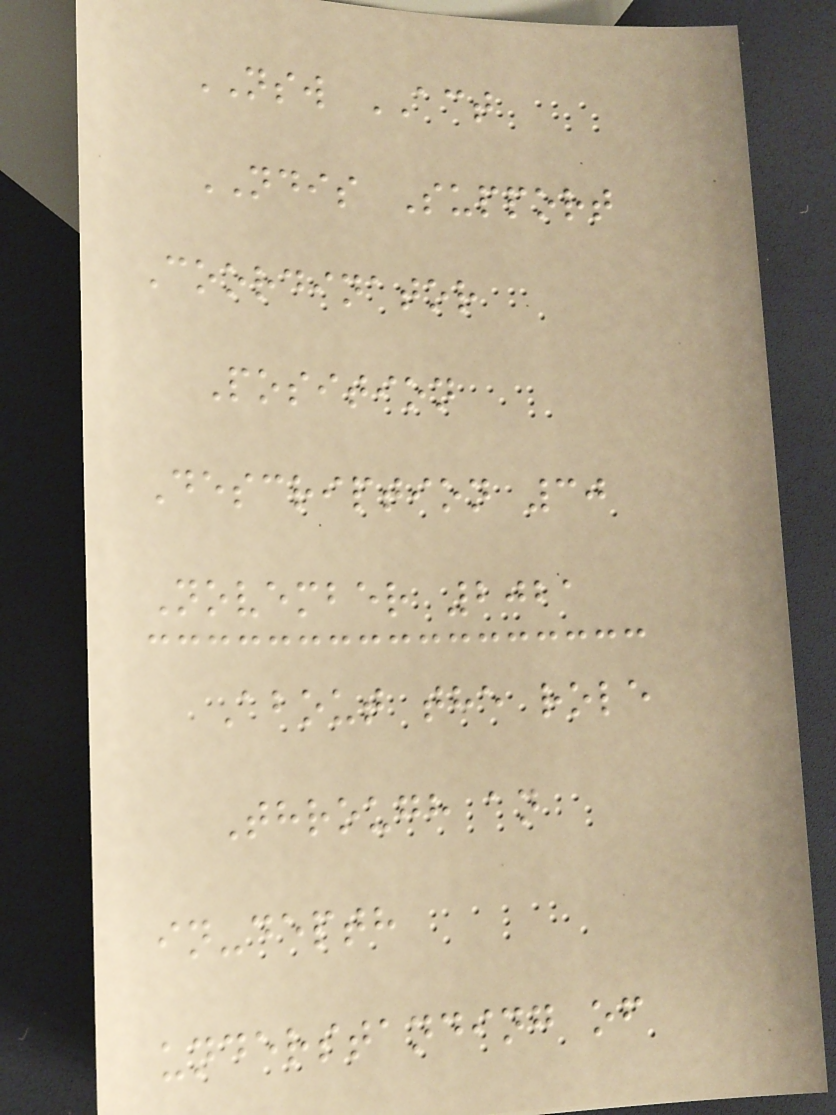NSW ACT
NDIS Support
Coordinator
Position
Description 30
November 2021
About the role
Through an
in-depth
understanding of
